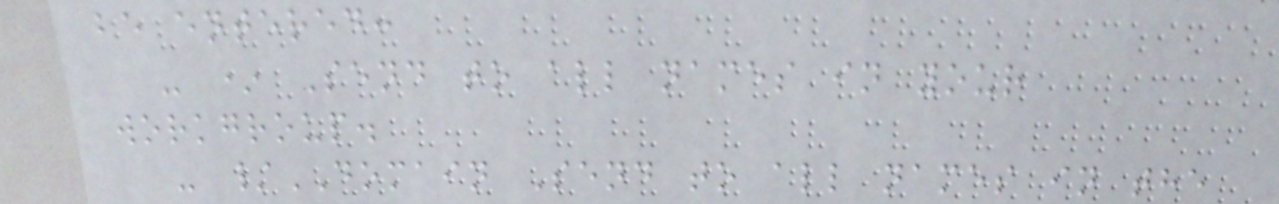be entered:
- * Send to all names in your
workgroup.
- /DOMAIN Send to all names in the
